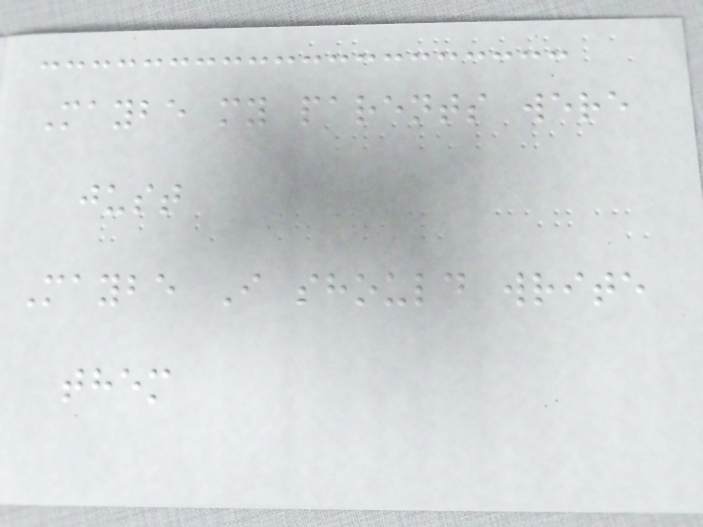Maybe my parents were
just
Maybe I should write
them
